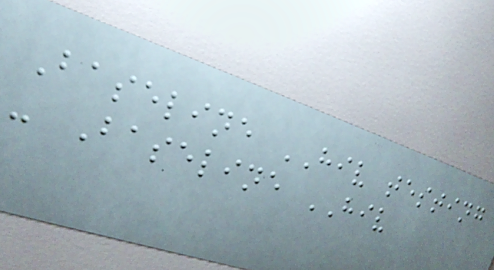Baseline HIV testing
- Baseline HIV
